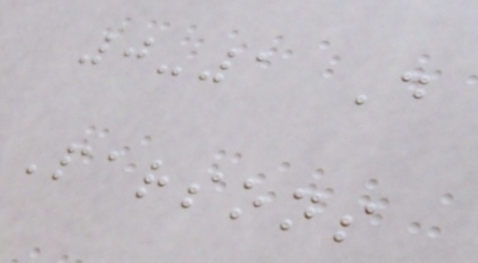0-1 D
Parsons
